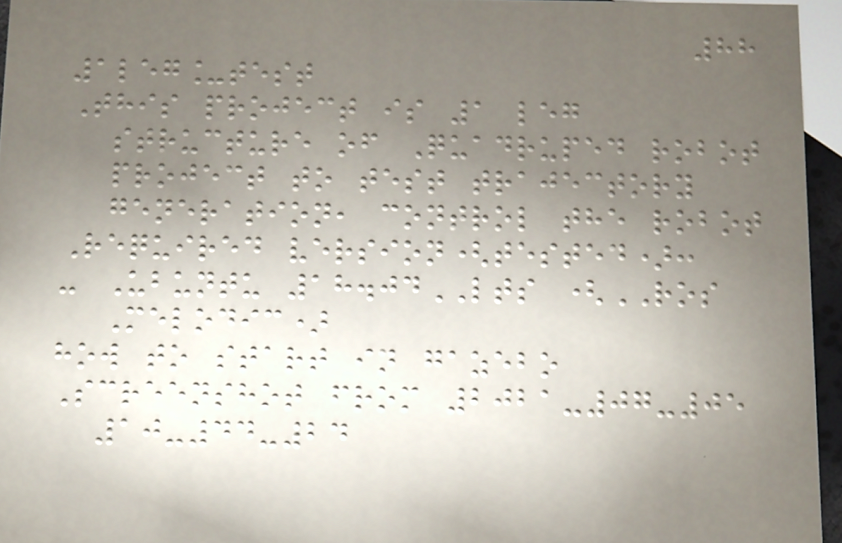88
1leg_test
This project is 1 leg
structure of Quadruped robot
project to test trajectory
generation, control the robot
Required version(tested):
- Ubuntu 18.04LTS (ROS
Melodic)
how to start in gazebo
Screenshot from 2021-07-05
10-44-24
